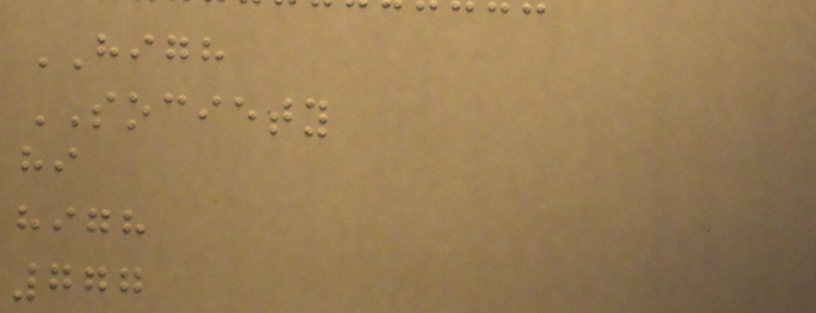HIGH
SOCIETY
hi
high
777
